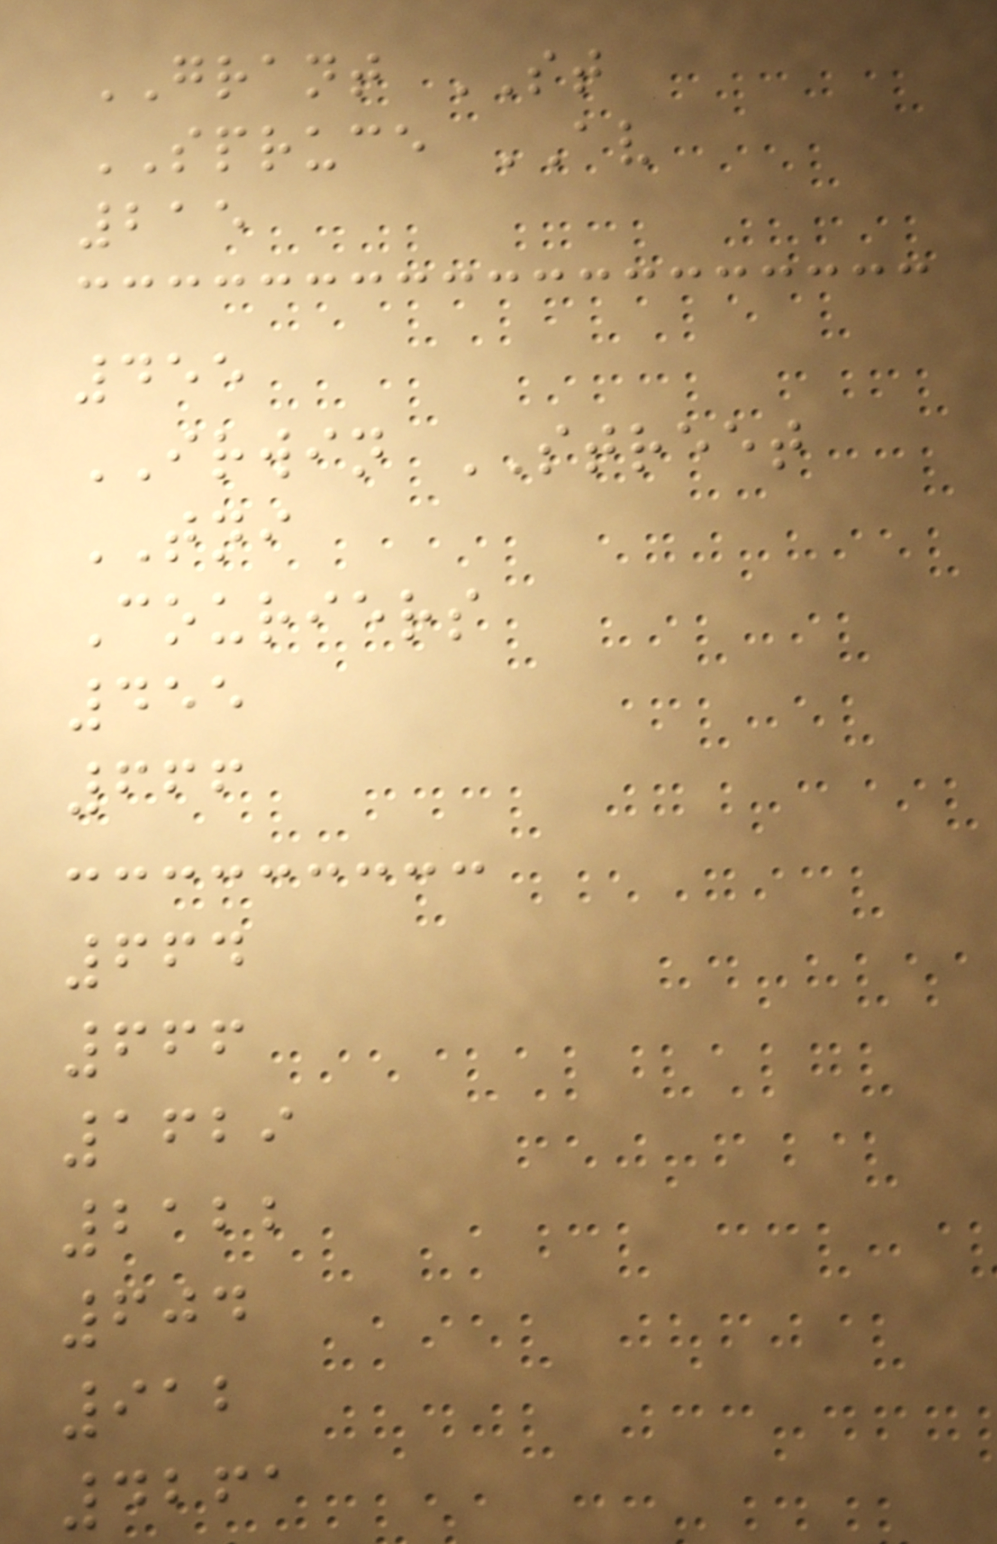GRANT ST
SPRUCE AV
215
455
IRWIN STREET
TNI
Couriers
455
666
664
666
1629
2122
604
912
4261
